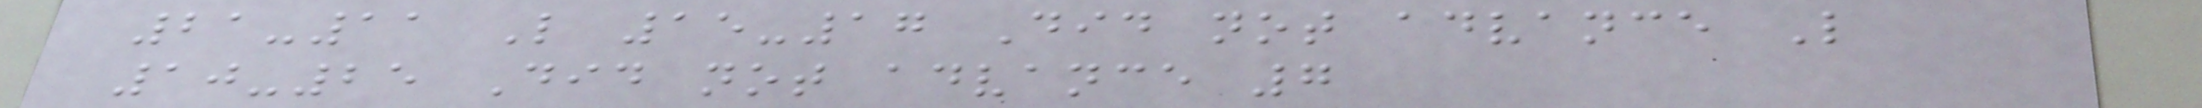21-11 L 15-17 Did not advance L
10-25 Did not advance 7
